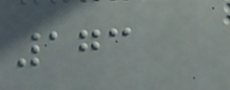173
